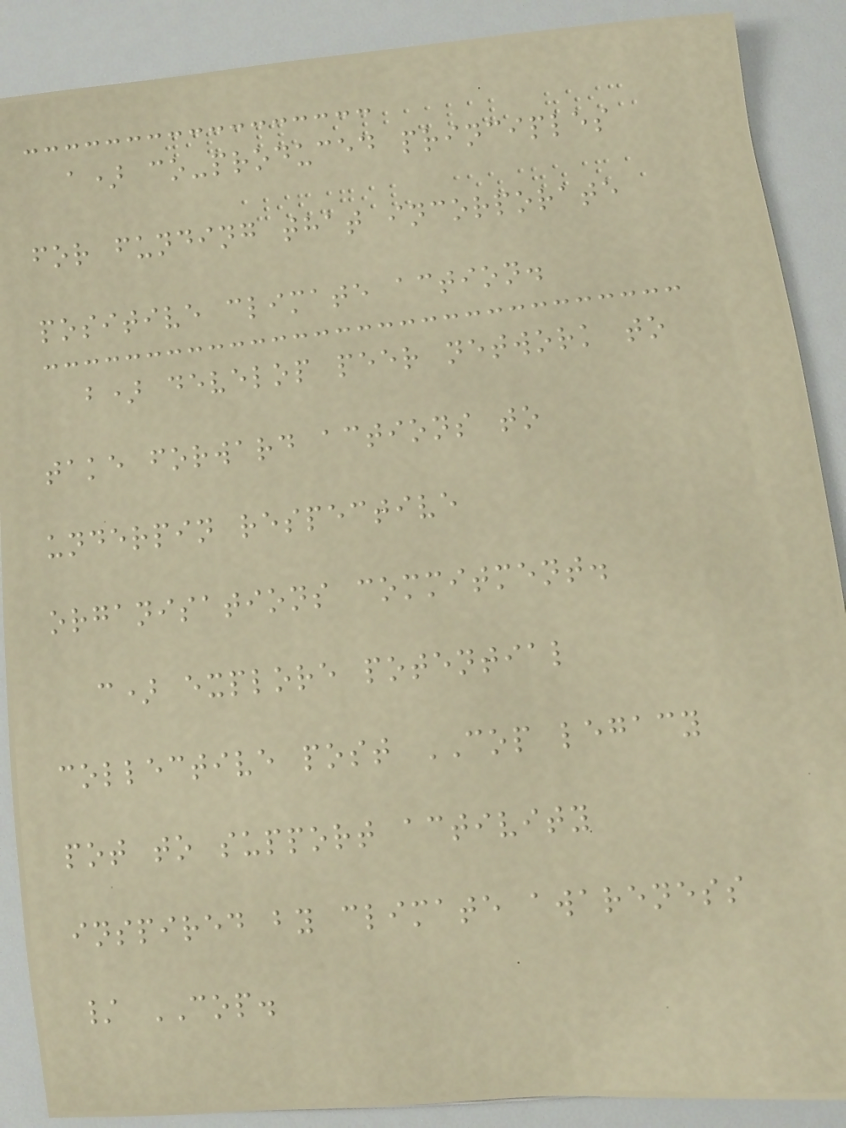a) co-produced principles
for funding that incorporate
positive climate action.
b) develop peer network to
take forward actions to
underpin respective
organisations commitment.
c) explore potential
collective post COP legacy
pot to support activity
inspired by climate awareness
/ COP.
